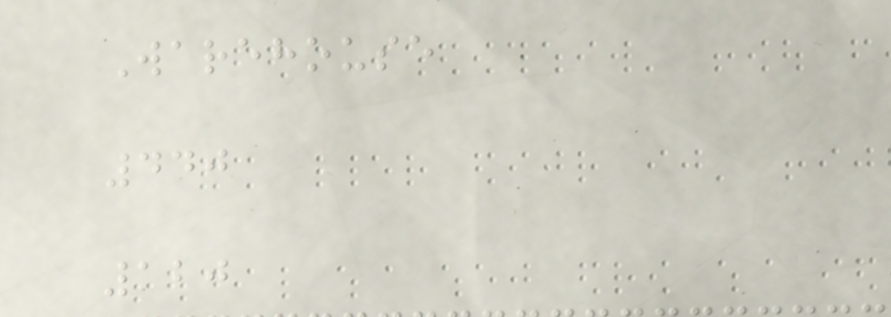Warehouse
440
120
